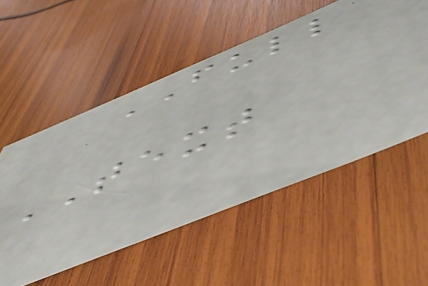FULL
TEXT
